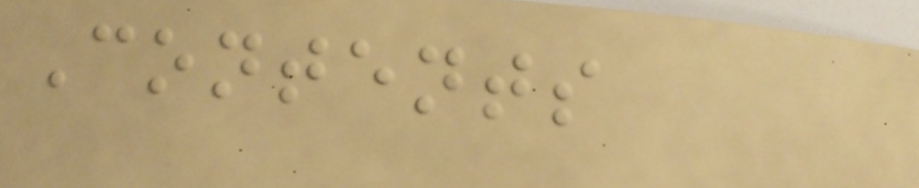Contents
